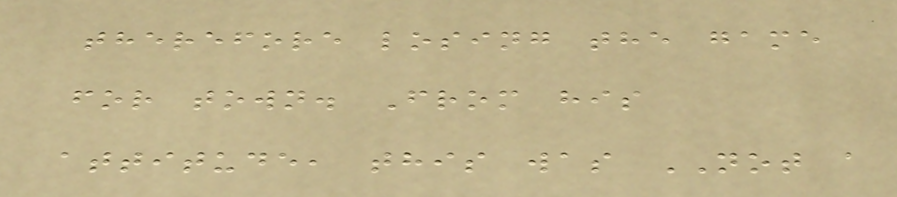therefore losing the game
for town. From his
attitude, this was NOT a
